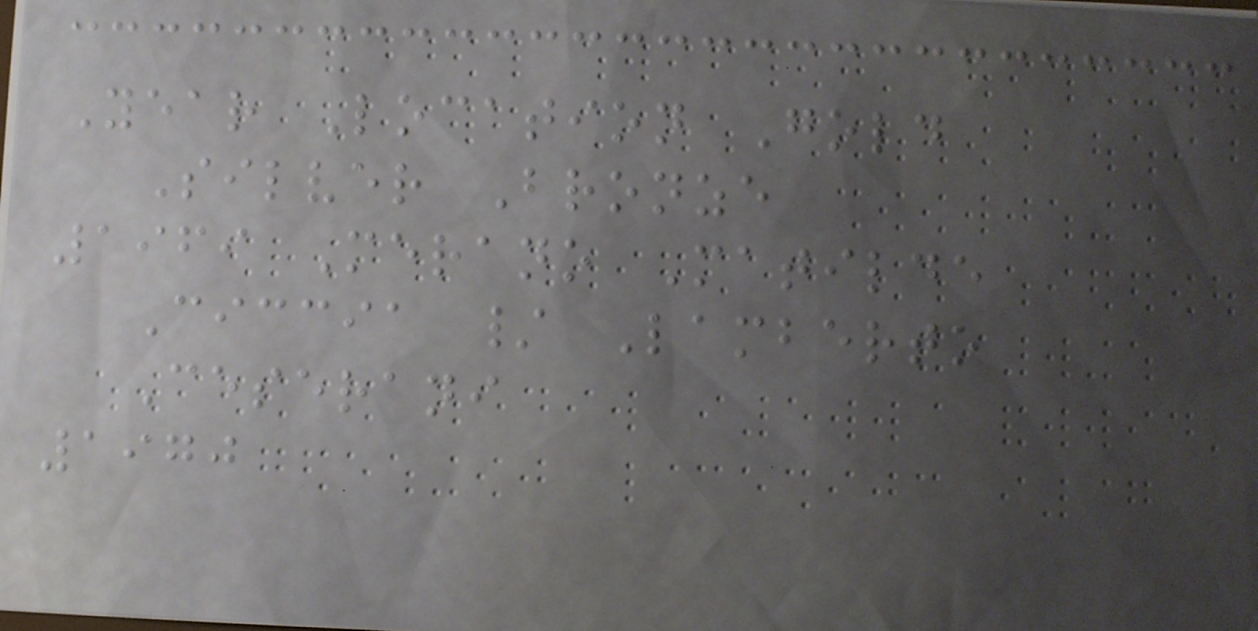Year Location Gold
Silver Bronze
1969 Merano Matilde
Ciccia / Lamberto
Ceserani
1970
